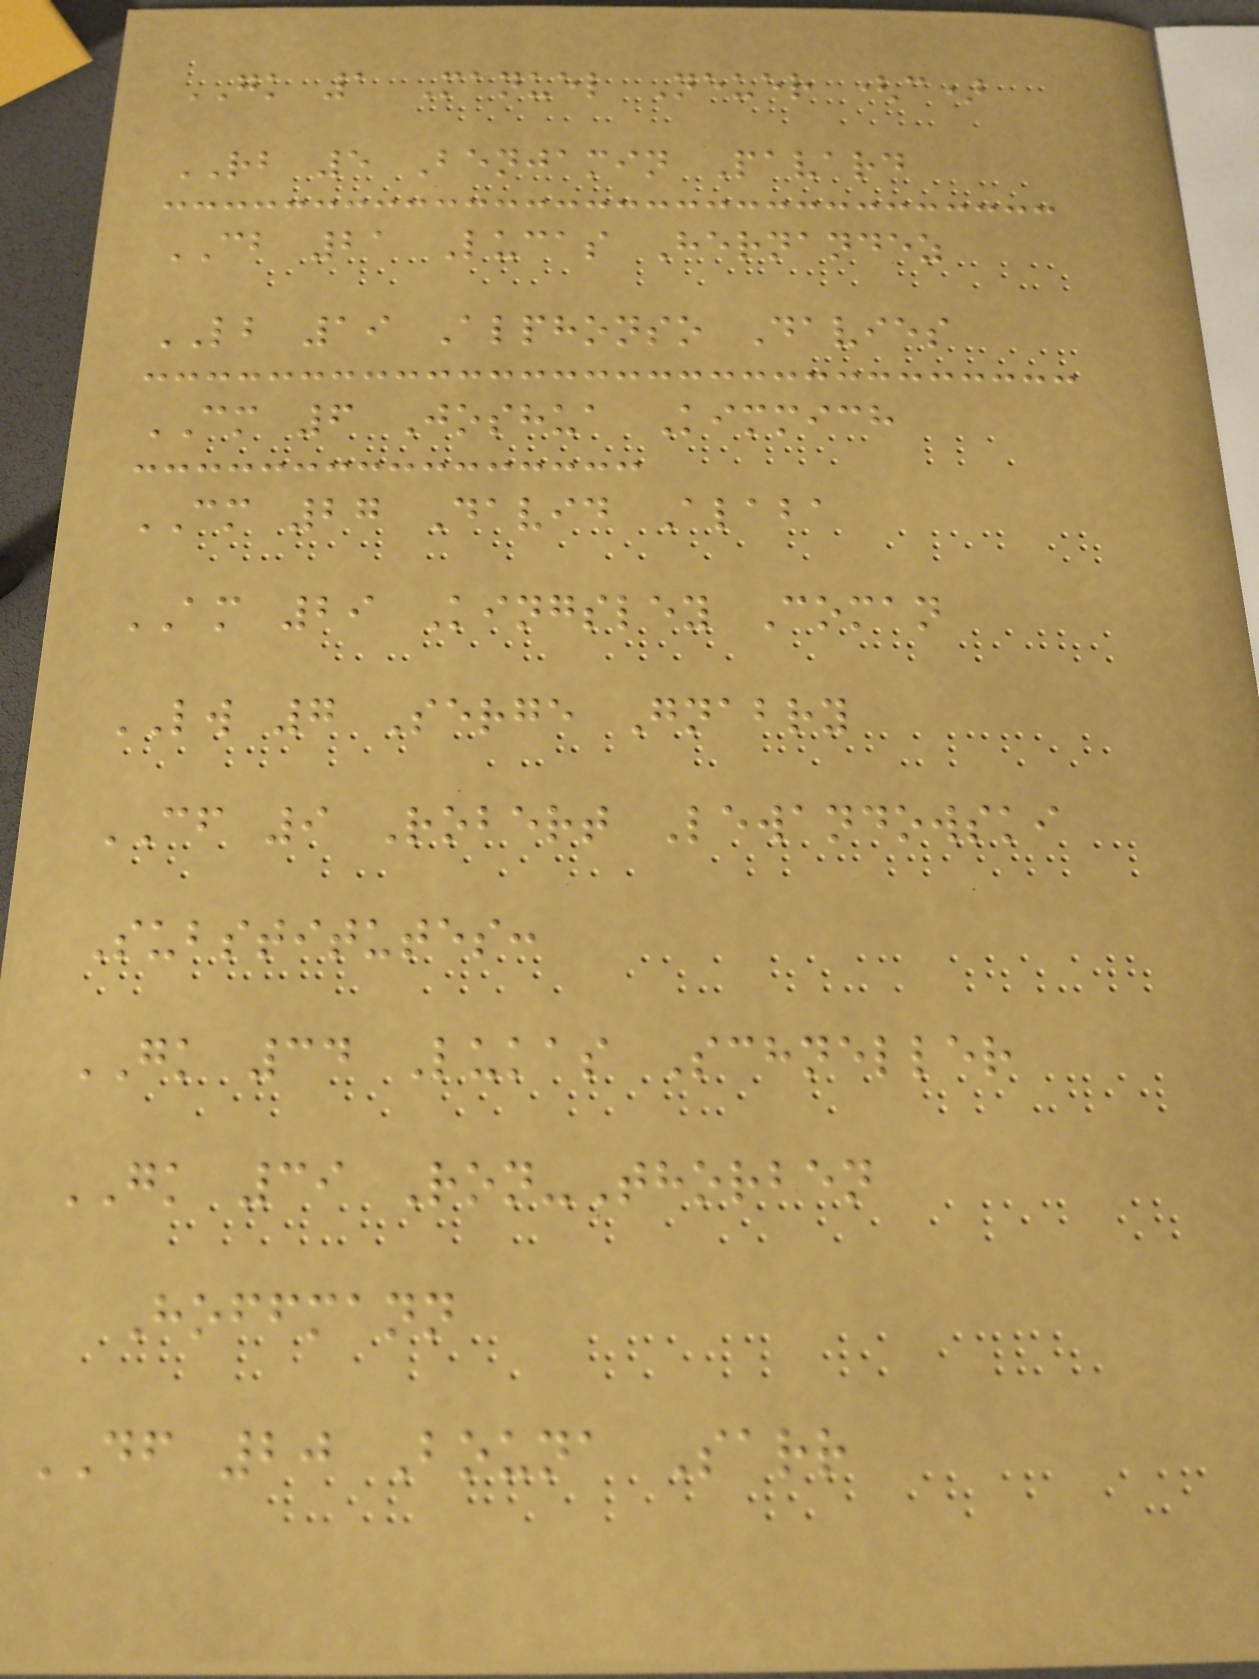GK 1 Manuel Neuer (c)
RB 5 Benjamin Pavard
CB 21 Lucas Hernandez
LB 19 Alphonso Davies
CM 6 Joshua Kimmich
CM 27 David Alaba
AM 29 Kingsley Coman
LW 7 Serge Gnabry
CF 9 Robert Lewandowski
Substitutes:
GK 34 Lukas Schneller
GK 39 Ron-Thorben
Hoffmann
DF 20 Bouna Sarr
